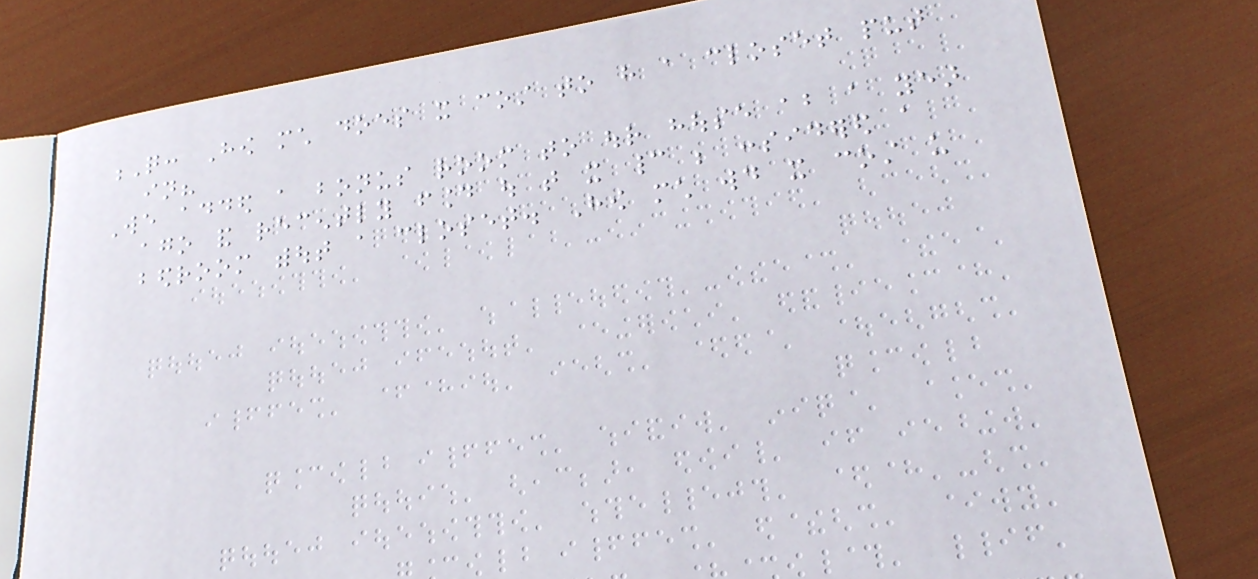Q: How much does it cost to have a closet put
in?
We added a bonus room to our house about a year
ago and recently found out that it cannot be considered a
bedroom without a closet. How much would it cost us
